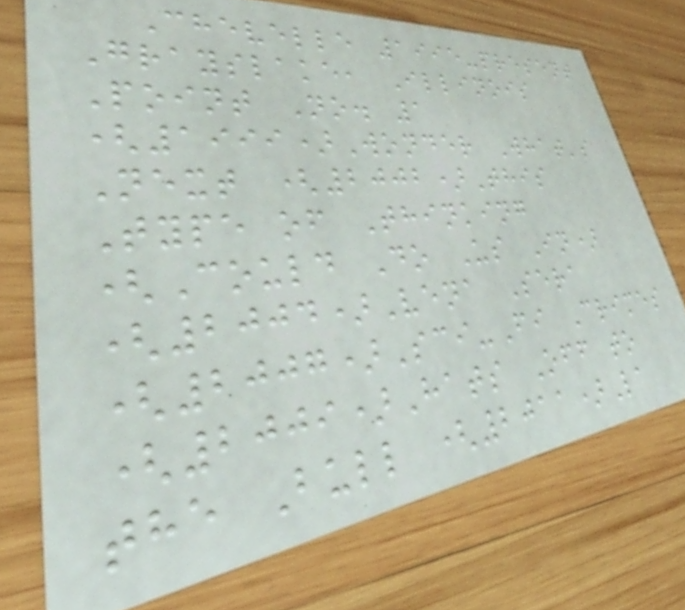Chevelle 1995-present
Grayslake, Illinois
Point No. 1
(1999)Wonder What's
Next (2002)This
Type of Thinking
(Could Do Us In)
(2004)Vena Sera
(2007)Sci-Fi Crimes
(2009)Hats Off to
the Bull (2011)La
